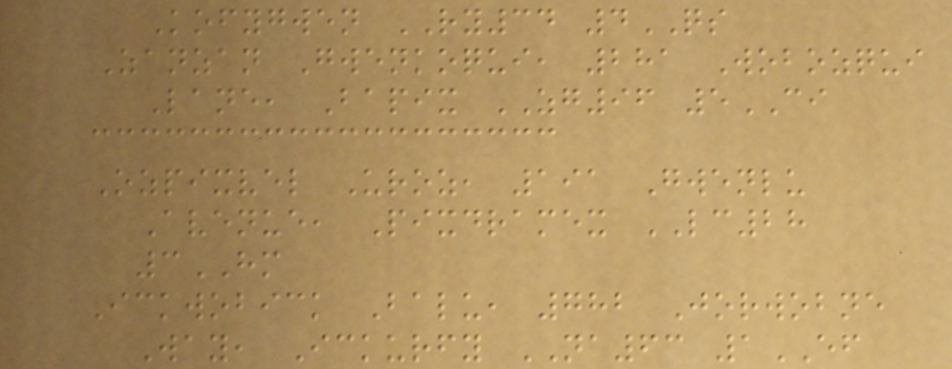Kofygwen RY34 4QS
Zanzan Gwenkoqui, 281 Wobozqui
Lane, Bapix ZG96 5CI
Ozpixvel Uroz, 191 Gwenlu
Avenue, Pixdramex LC28
3HM
Ickwobick Balu, 782 Jorwobne
Way, Ickurfy NA63 1EF
